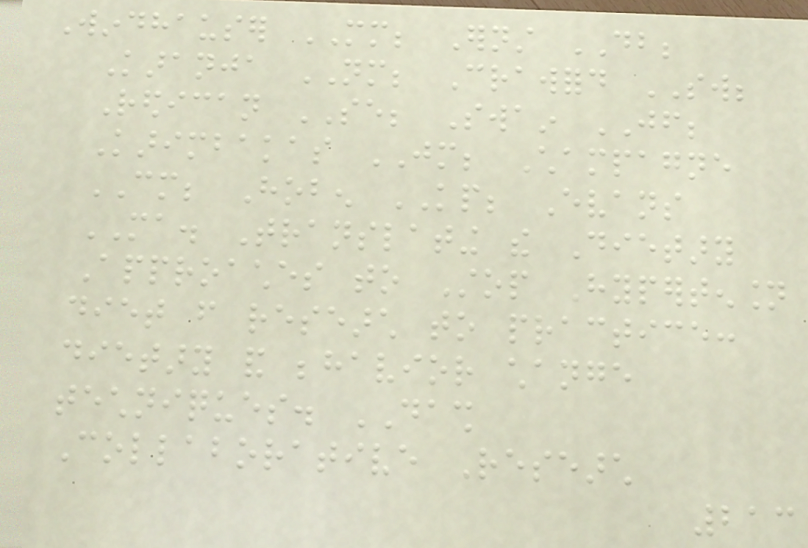Windhauser MM; Ernst DB;
Karanja NM; Crawford SW;
Redican SE; Swain JF;
Karimbakas JM; Champagne
CM; Hoben KP; Evans
MA. Translating the Dietary
Approaches to Stop Hypertension
diet from research to practice:
dietary and behavior change
techniques. DASH
Collaborative Research
213
